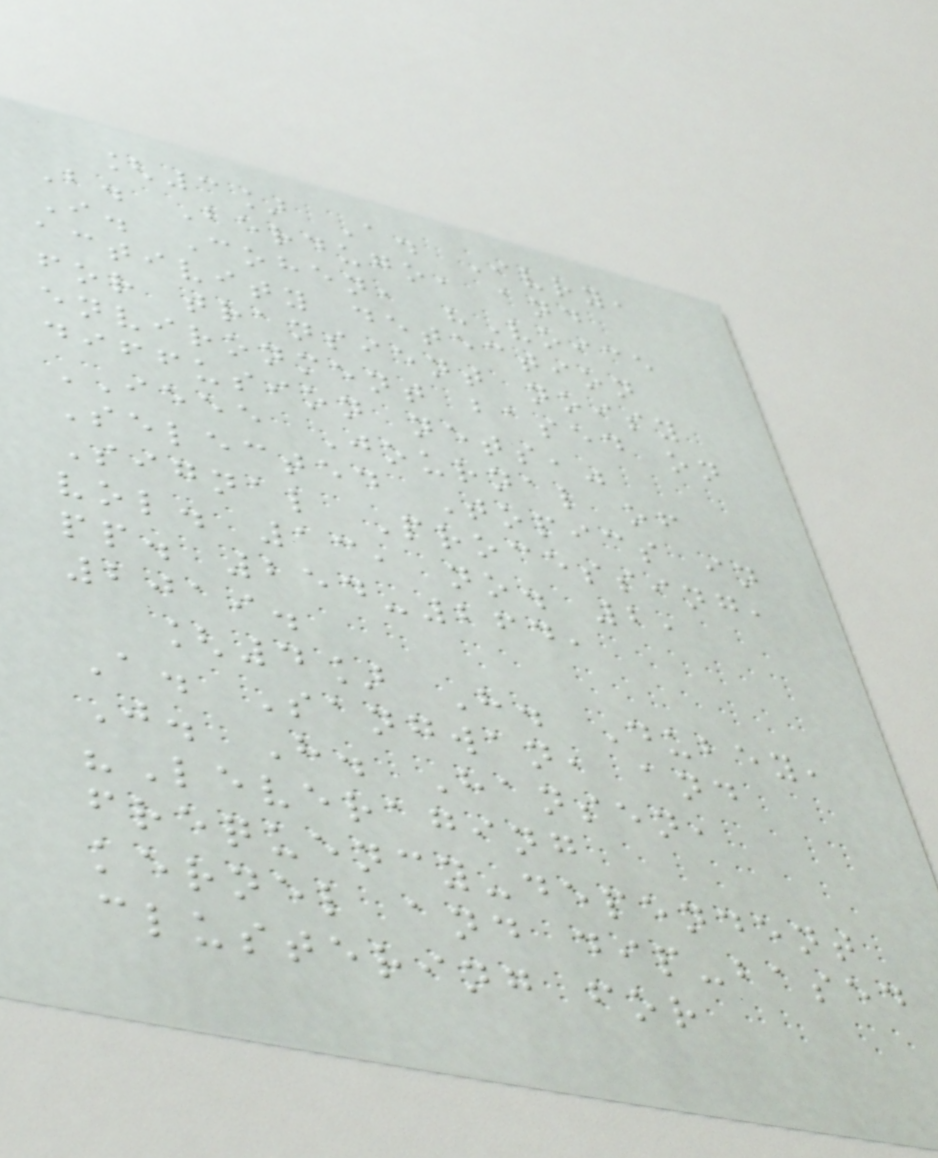[3] A. Ivry,
B. Berdugo, and
I. Cohen, "Voice
activity detection
for transient noisy
environment based on
diffusion nets,"
IEEE Journal of
Selected Topics in
Signal Processing,
vol. 13, no. 2,
pp. 254-264,
2019.
[4] H. Dubey,
A. Sangwan, and
J. H. Hansen,
"Leveraging
frequency-dependent
kernel and dip-based
clustering for
